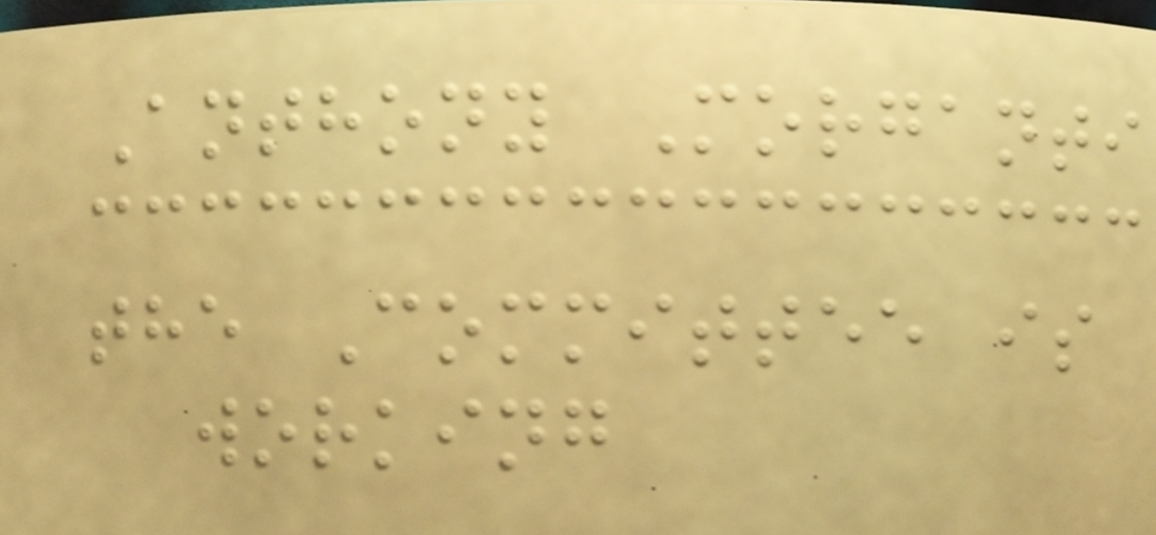Anthony Morganti
the Committee is
working
